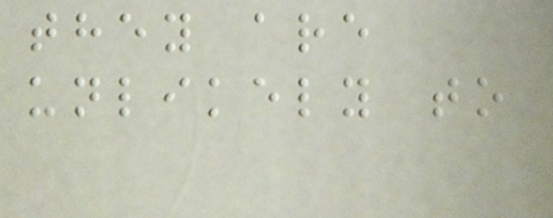they are
unlikely to
